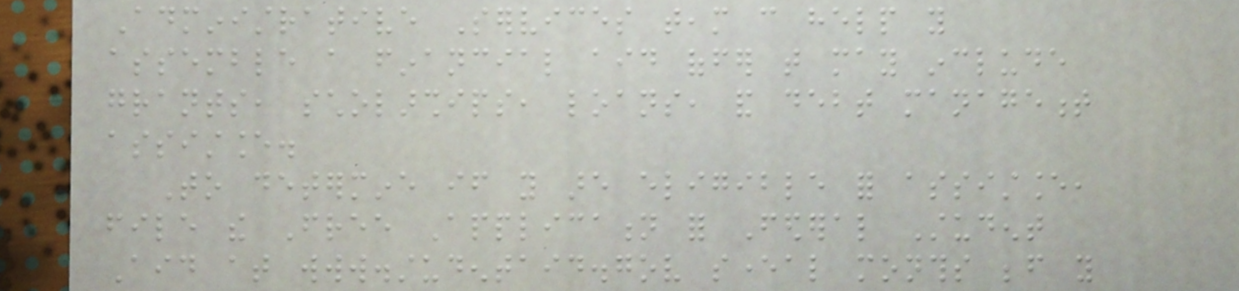Administrative Services team can help you
assemble a financial aid offer that may include
grants, scholarships, loans, and debt management
assistance.
To determine if you are eligible for assistance,
file the Free Application for Federal Student
Aid at www.studentaid.gov several months before you
